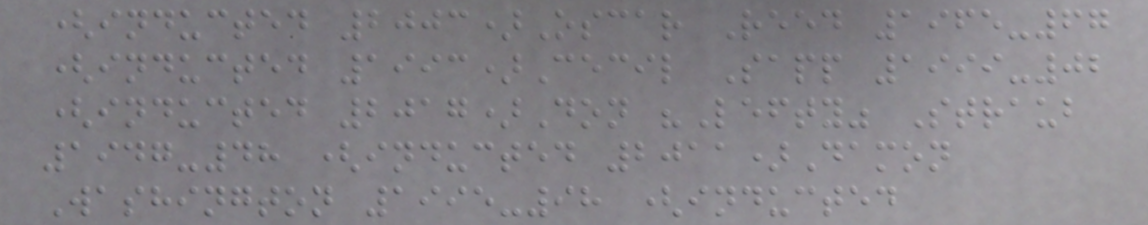(inducted 2003)Oscar Reed 1965-67
(inducted 1993)Cecil Sapp 1999-02
(inducted 2017)Don "Lefty" Straub
1947-48 (inducted 2011)Damon
Washington 1995-98 (inducted
